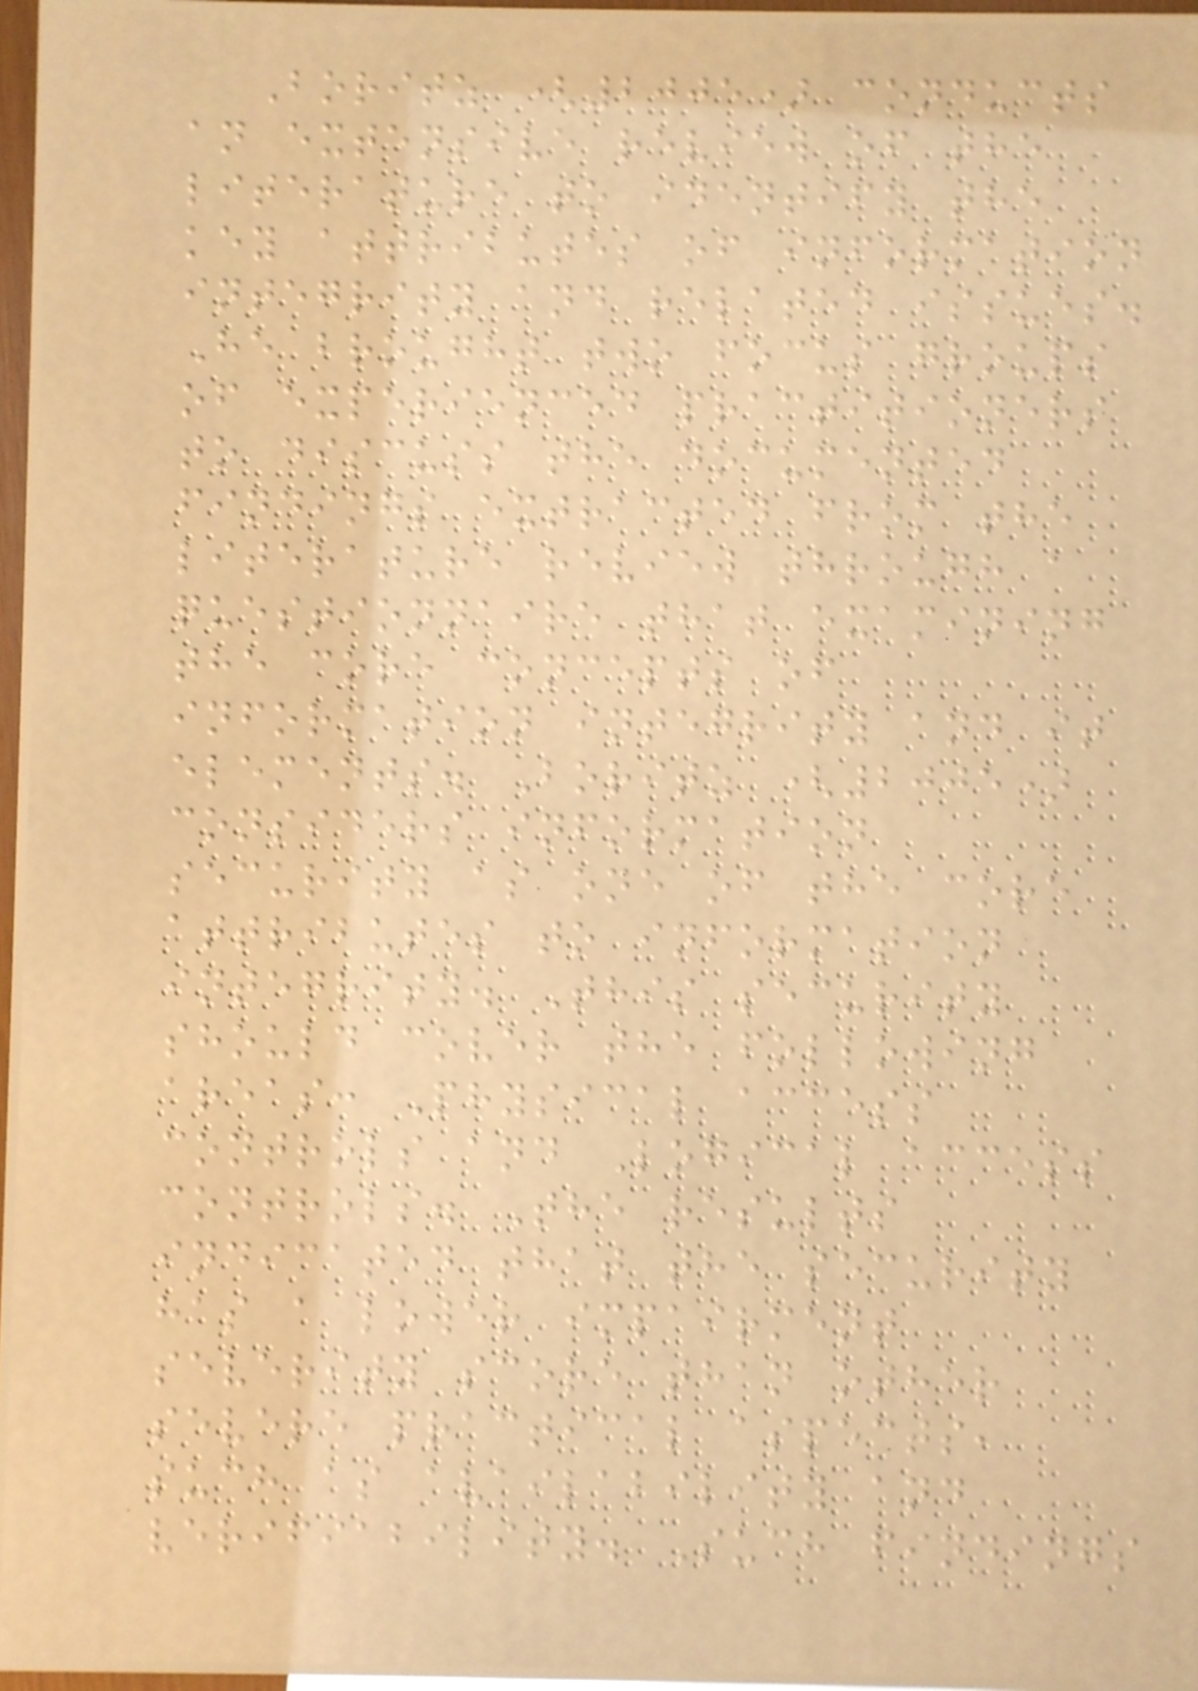Boritz (2005) conducts
an extensive review of the
literature to identify the
key attributes of information
integrity and related issues.
He brought two focus groups
of experienced practitioners
to discuss the documented
findings extracted from the
literature review through a
questionnaire that examining
the core concepts of
information integrity and it
elements. Boritz (2005)
considers information
security as one of the core
attributes to information
integrity. This security
should cover the following
areas: Physical access
controls and Logical access
controls. The results
indicated that the security
has a lower impairment
severity score than other
severe practical aspects,
such as availability and
verifiability. Such findings
